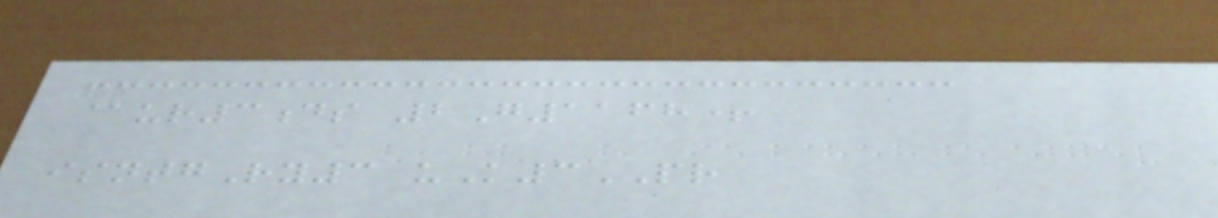@ur3ds 2G1168+
isntgRy3 uK3PR
